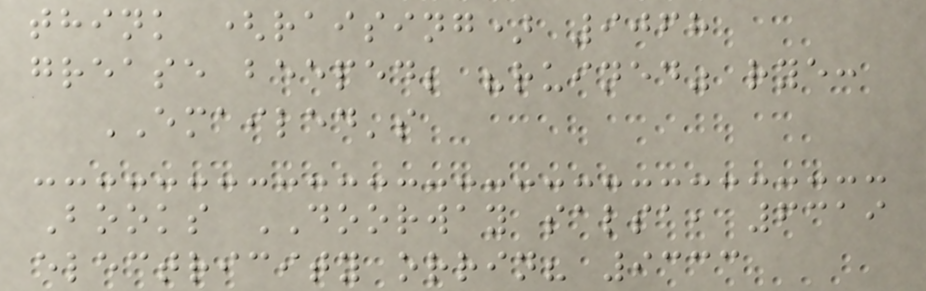think (raising) 9068
grease beeped; "ruined" rye:
EMAILED's
Books DOORWAY salsa, 6319
electricity orrin? 9333
